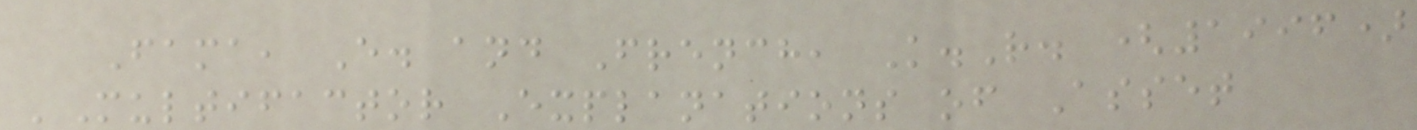Fama, E. and French, K.R. (1996)
'Multifactor Explanations of Asset
